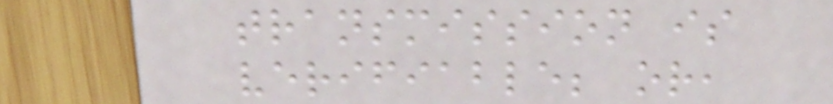transmission is
verifiable; or,
